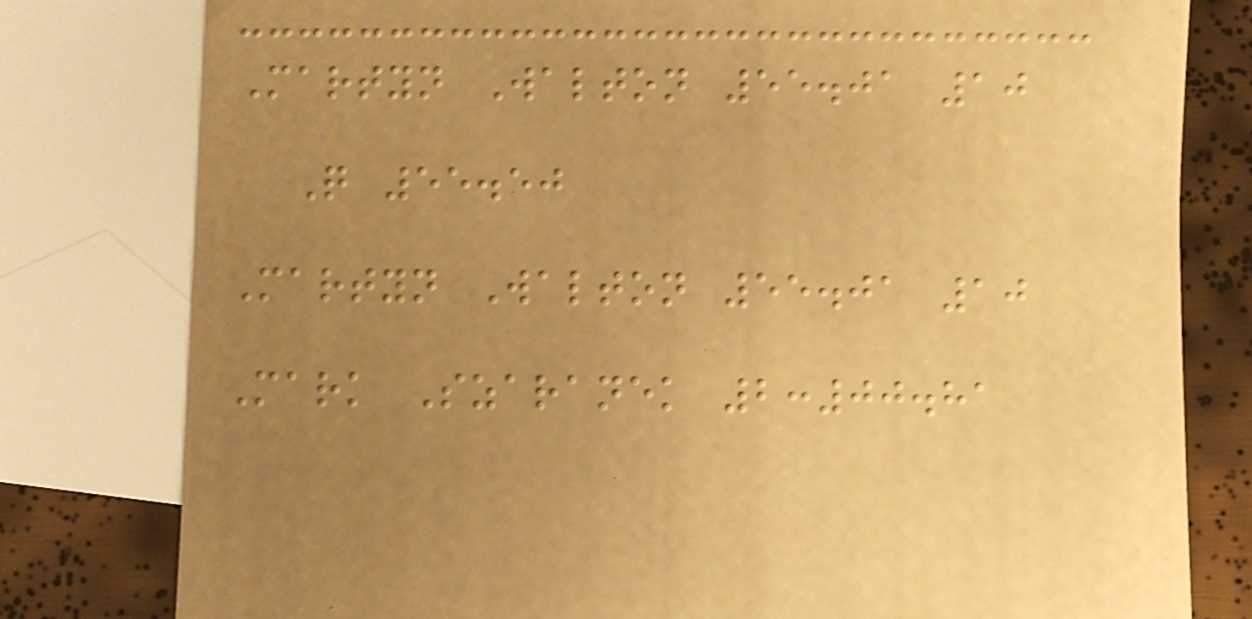Martyn Walton 55.01 10
Q 55.50
Martyn Walton 55.01 10
Mark Szaranek 2:00.81
